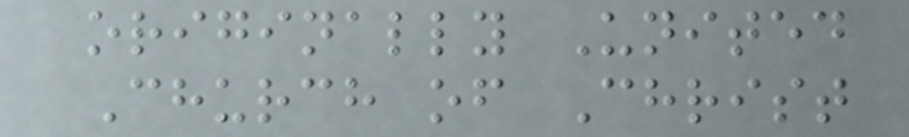originally United
Church of Christ
